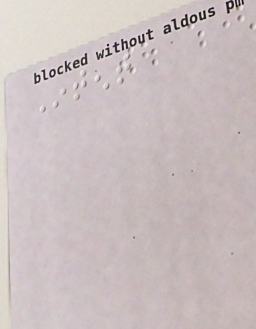Intent
